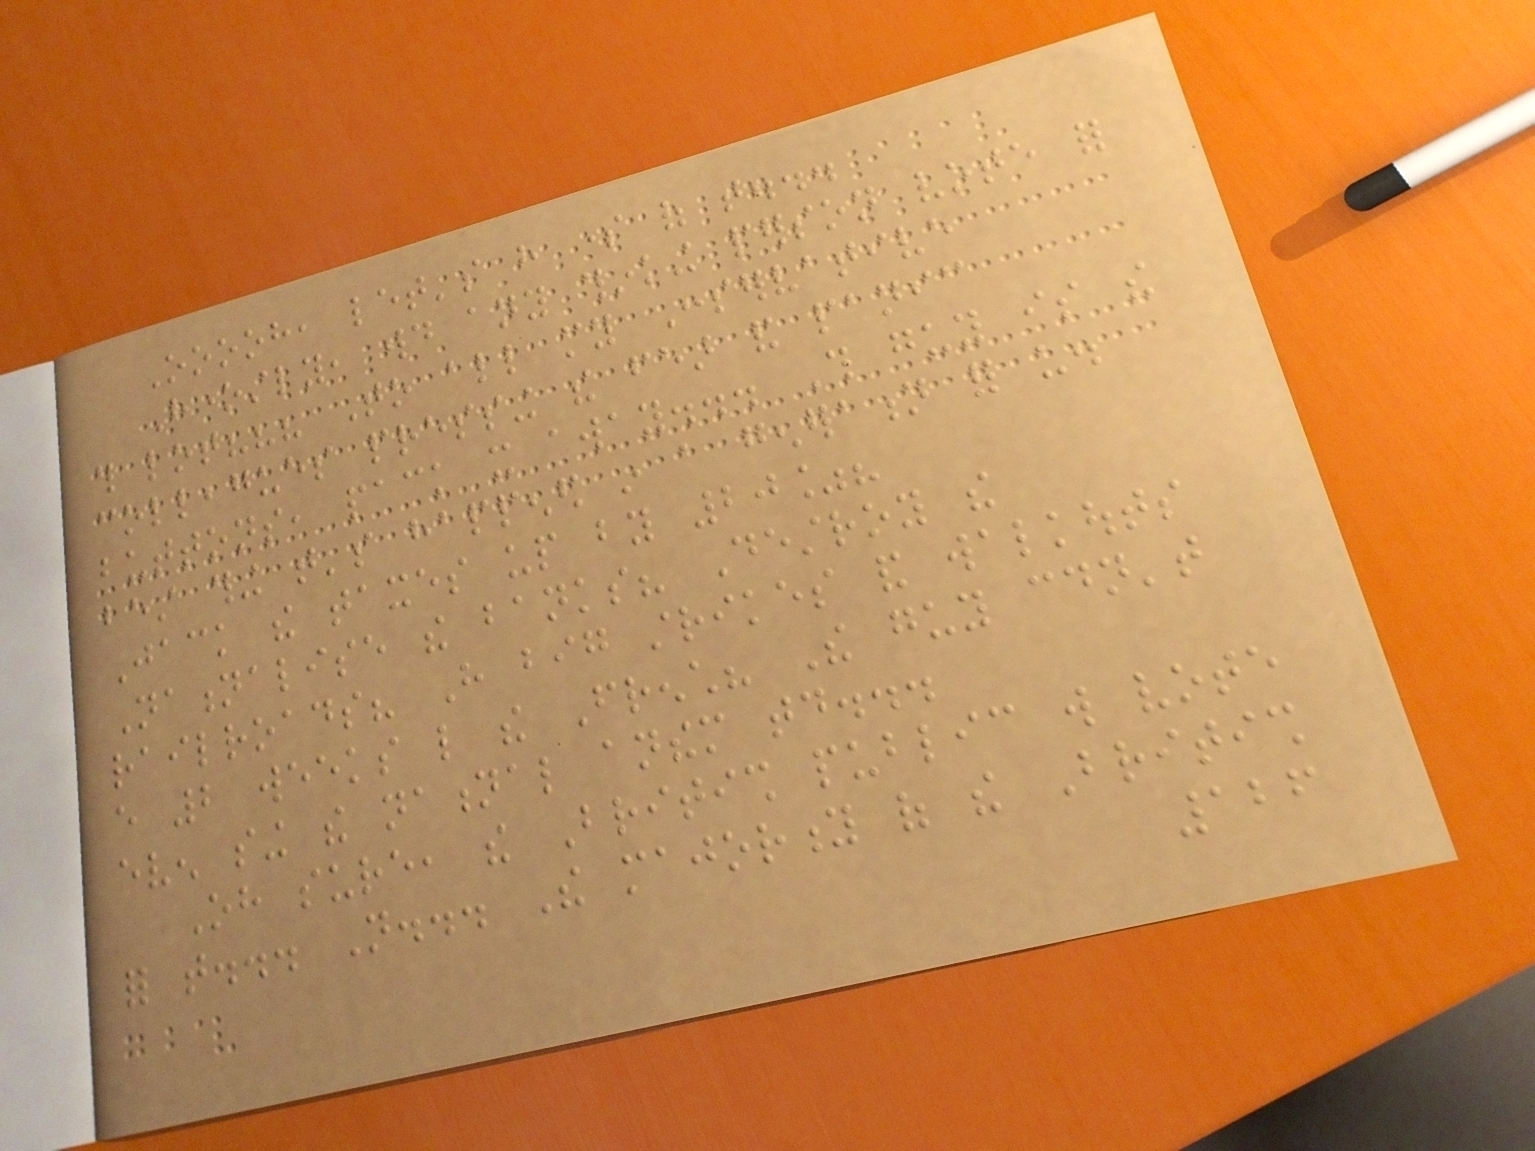Ooooh, let's have some of that...
Honestly, would any thinking person vote for
this lot??? To all my Conservative
colleagues pressing the fear and panic
buttons, pack it away... This guy is the
best thing that's happened in a generation for us.
Jack the taxes up by 20%?
Nationalise the banks? Destroy the
railroads? Have big strikes and walkouts
every 2 weeks like the French? The guy couldn't
even sing the national anthem today...
Oh sure, the British public will vote
for that... Not... The majority of the British
126
